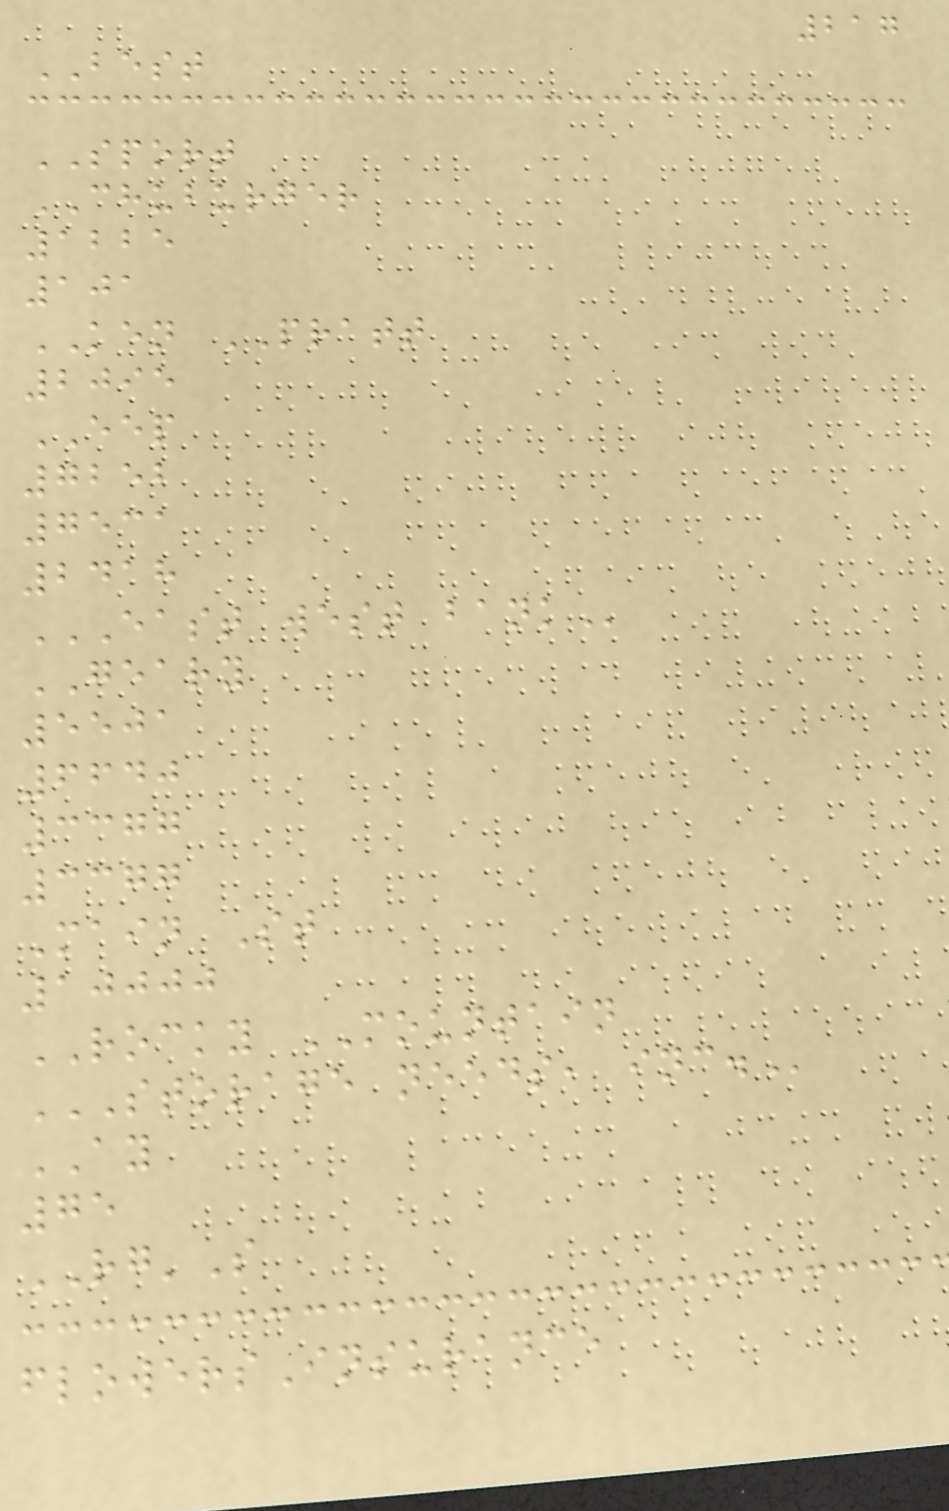217
BEST
SPORT
CHUBURGER
1225
101
KEN PRATT
2095
EEP
7252
7531
2418
EAST WEST BANK
GEARY
5501
6640
3377
3377
Main St
10000
ROCKY MOUNTAIN
STORAGE NEEDS, INC.
AY
75
RG'S
flowersInsurance
